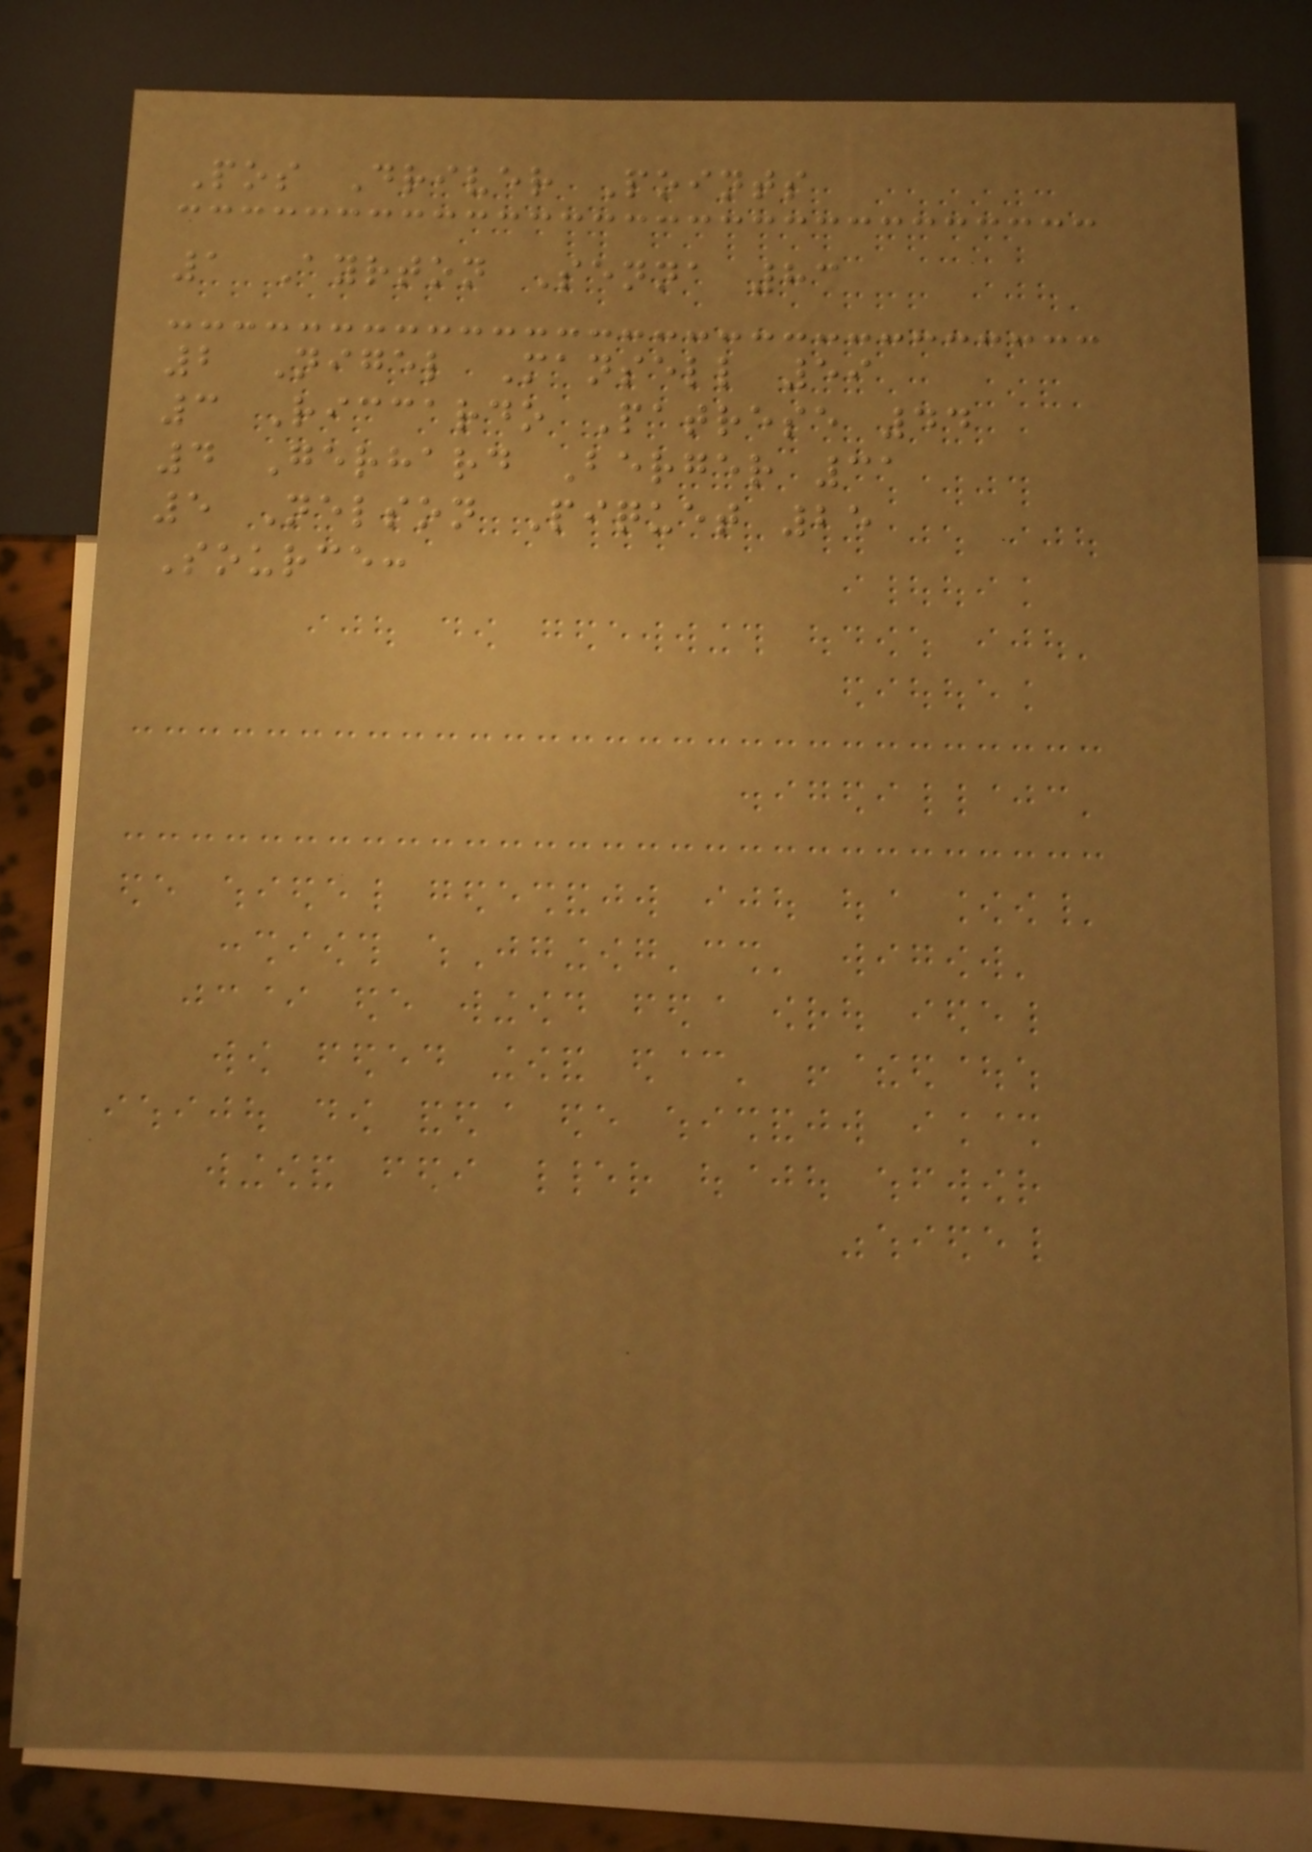Pos Driver Points
1 Ayrton Senna 83
2 Nigel Mansell 59
3 Riccardo Patrese 44
4 Gerhard Berger 31
5 Nelson Piquet 25
Source:
